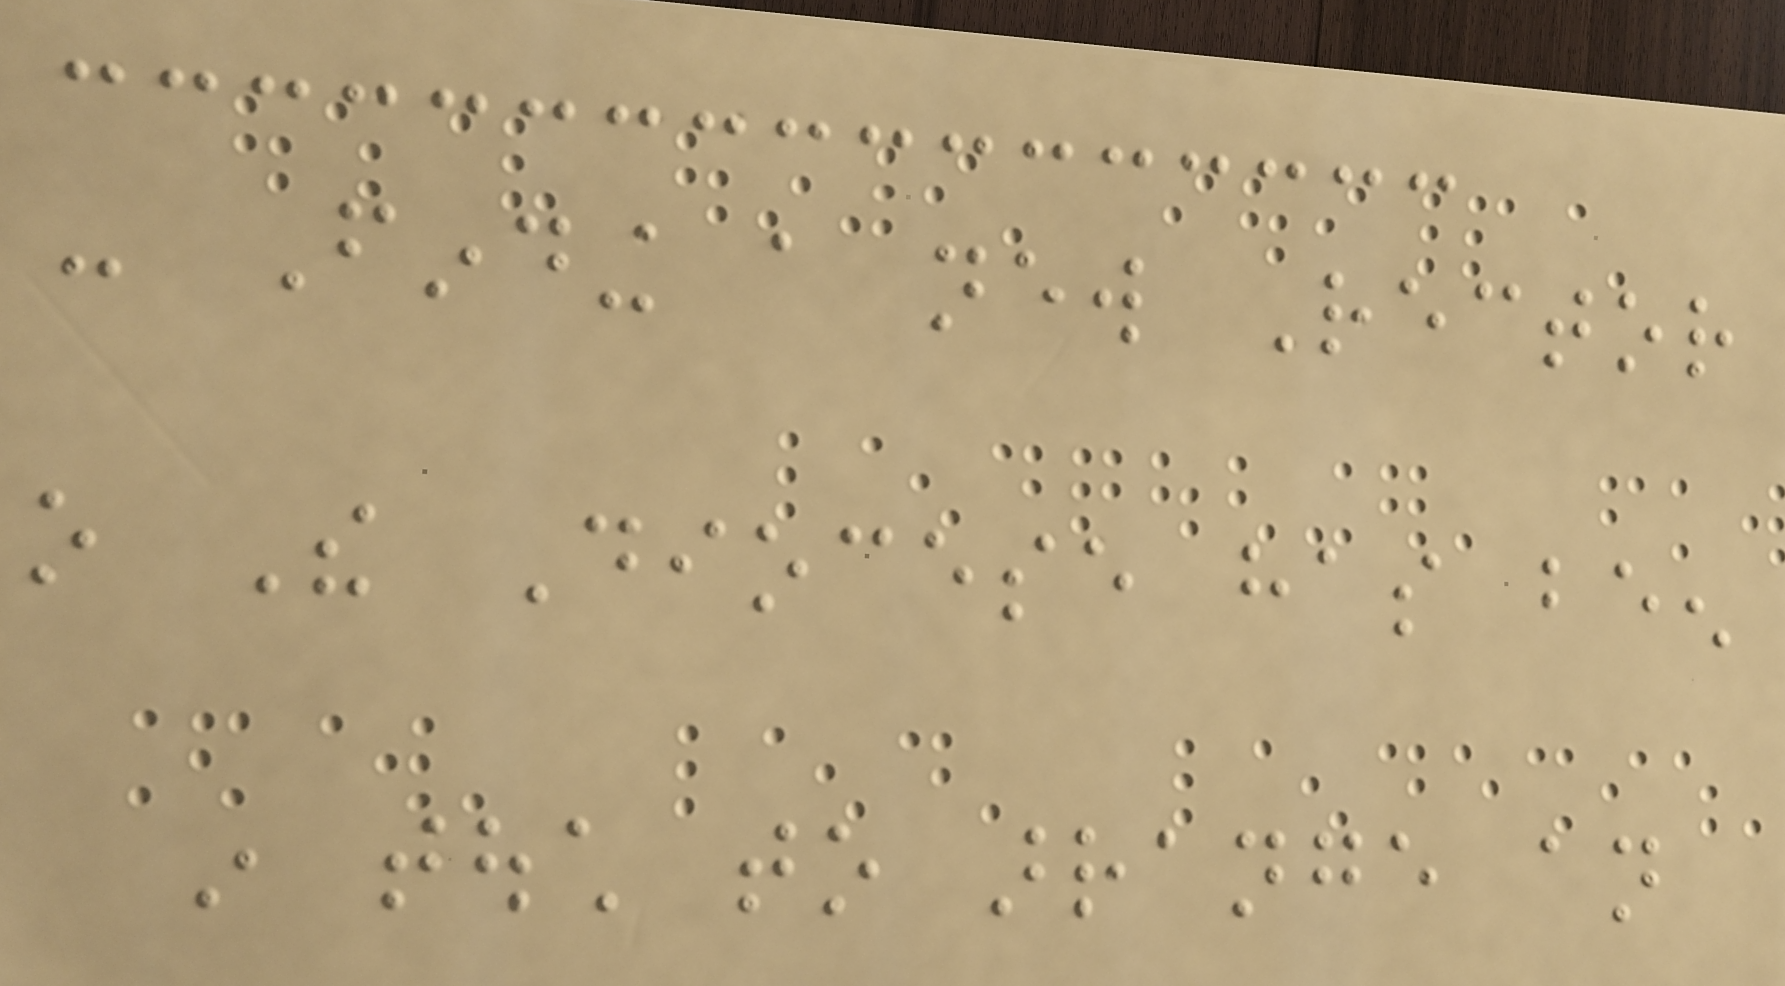- Finding a new Rector
o The Diocese has been
in touch to arrange an
